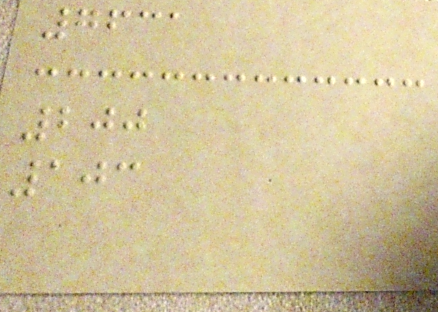7631
200
103
